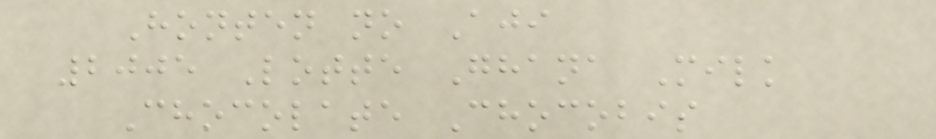Honten no Aji
2005 Lotte Ghana Milk
Chocolate Chocobis
